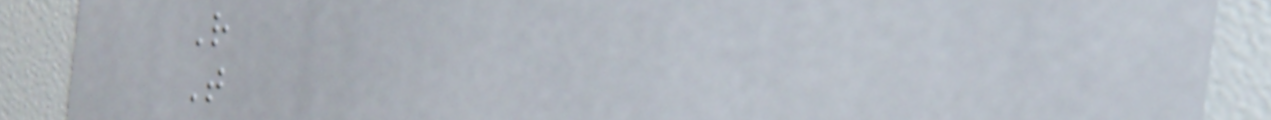R
T
